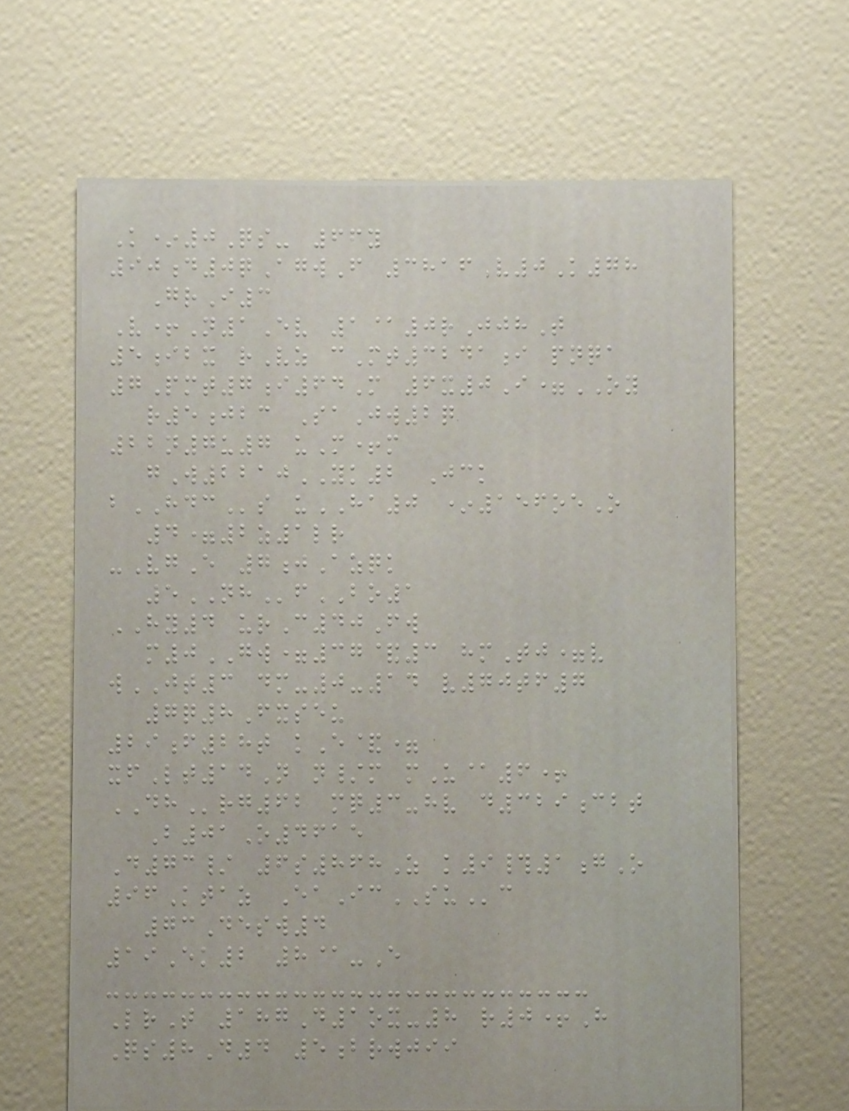K*0Qs- 66y
90d0qAgwF 3816V0K78
GrI3
V+N1Ev 1@0rJjhT
5ibx rVz cMt3241i pnqa
7Pmt7i64M 6x0I=OY
r5jbc SaJw2q
22n7u7 uM+m
gW2210YK2 Jck
bHDCs uHA0 *156oeO
4=2z1lr
-VgE 7jAzqk
5NHfBO1
HY4 urC40Fw
m0GW=37&3 hmTj=v
wJT3 dm-0-14 v70tf7
7q8Fxseu
29f28t kE&=
xfLt14N n/m mU@6+
DHrg62 mq3-hv d329cbt
B01O4615
D73/ 6s868Z k9#1gO
96Ktaz EaIcSUc
73Desw4
19Ek2 8@-E
LrT 187D1ox-8 r0+H
Qs8D4 5brwjii
